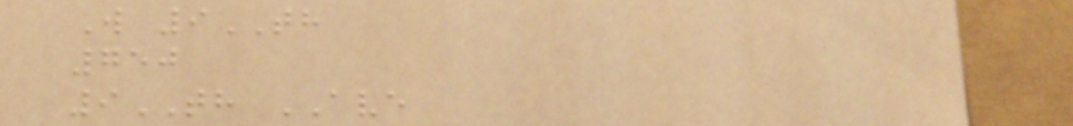W 9TH
750
9TH AVE
